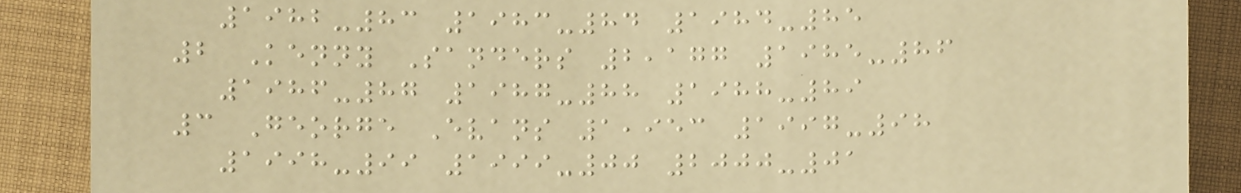1982-83 1983-84 1984-85
2 Kenny Sanders 2,177 1985-86
1986-87 1987-88 1988-89
3 George Evans 1,953 1997-98
1998-99 1999-00 2000-01
